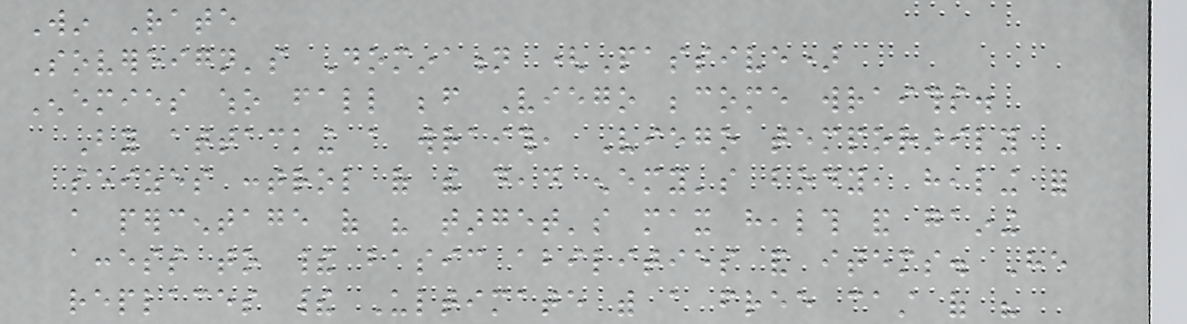Win Rate
Sovereign's Domination (Passive)
Enemies who fall before Viego become wraiths.
By attacking a wraith, Viego temporarily
seizes control of the dead enemy's body, healing for
a percentage of his target's max health and gaining
access to their basic abilities and items. He
replaces their Ultimate with a free cast of his
